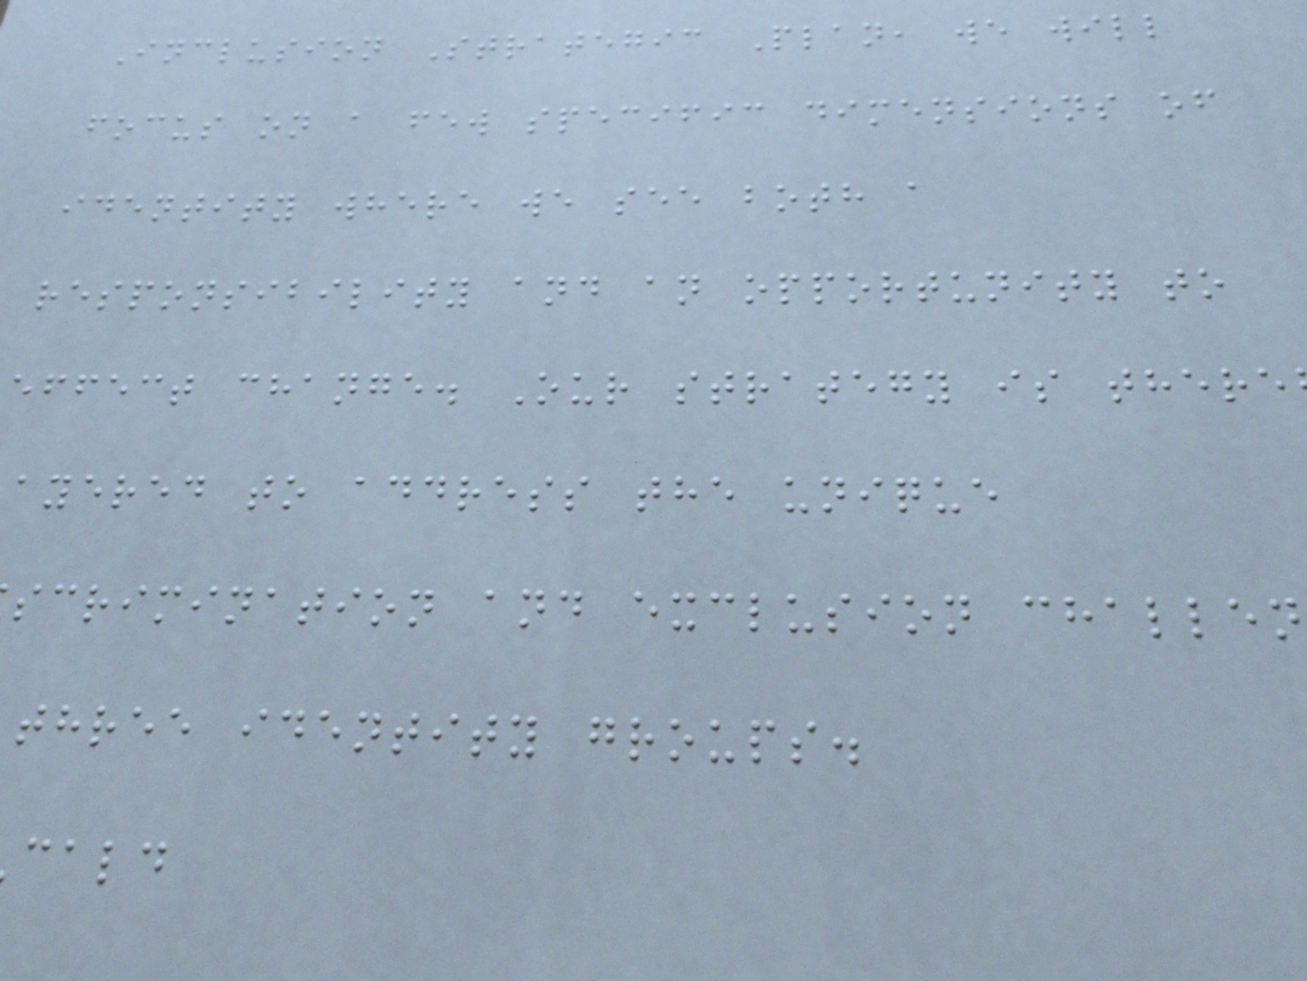Inclusion Strategic Plan, we will
focus on a few specific dimensions of
identity where we see both a
responsibility and an opportunity to
effect change. Our strategy is there
ayered to address the unique
scrimination and exclusion challen
three identity groups.
cald
